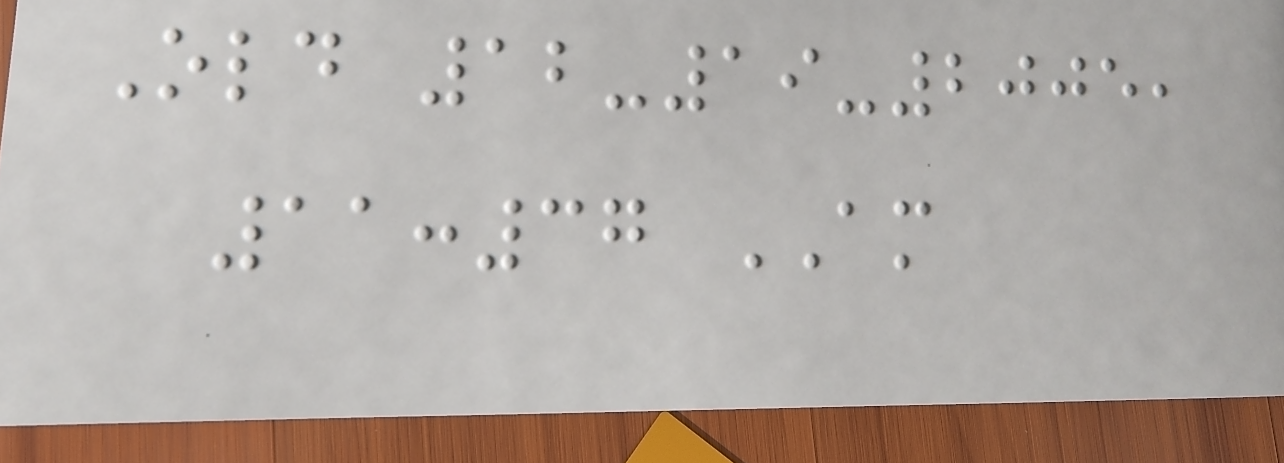Old 12-19-2005,
11:37 AM
